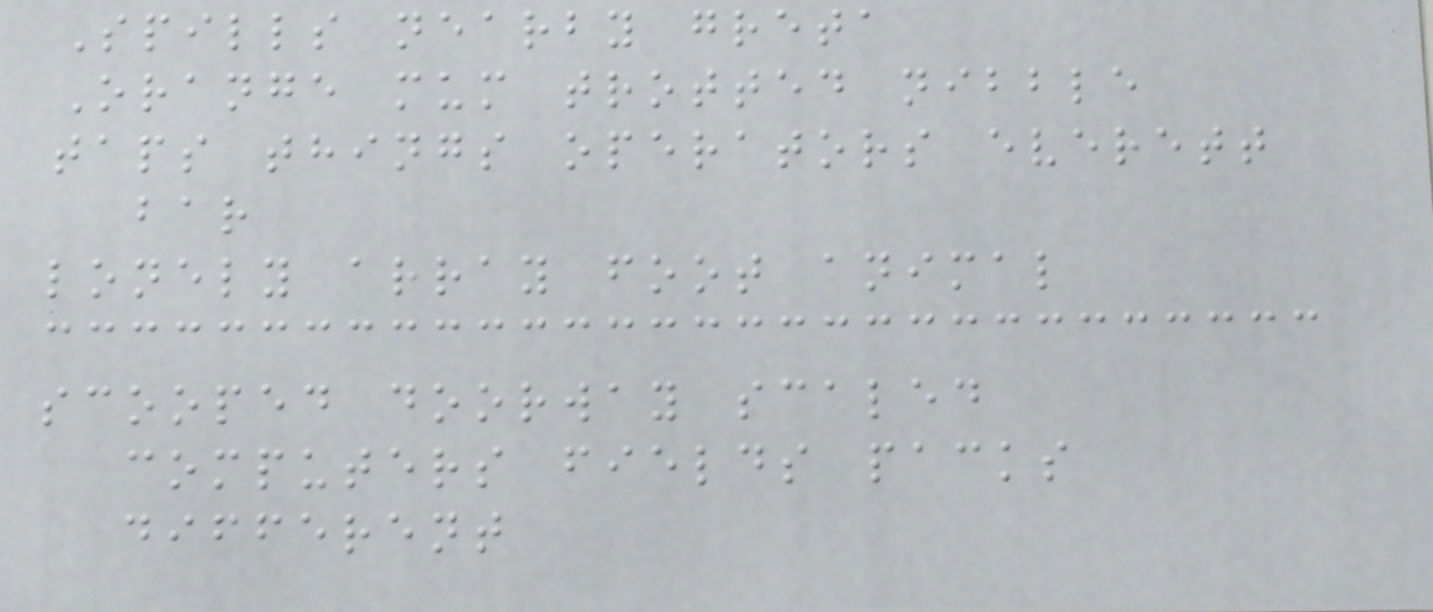Spills nearby greta
Orange mum trotted nibble
taps things operators everett
bar
lonely array foot animal
scooped doorway scaled
computers fields packs
different
